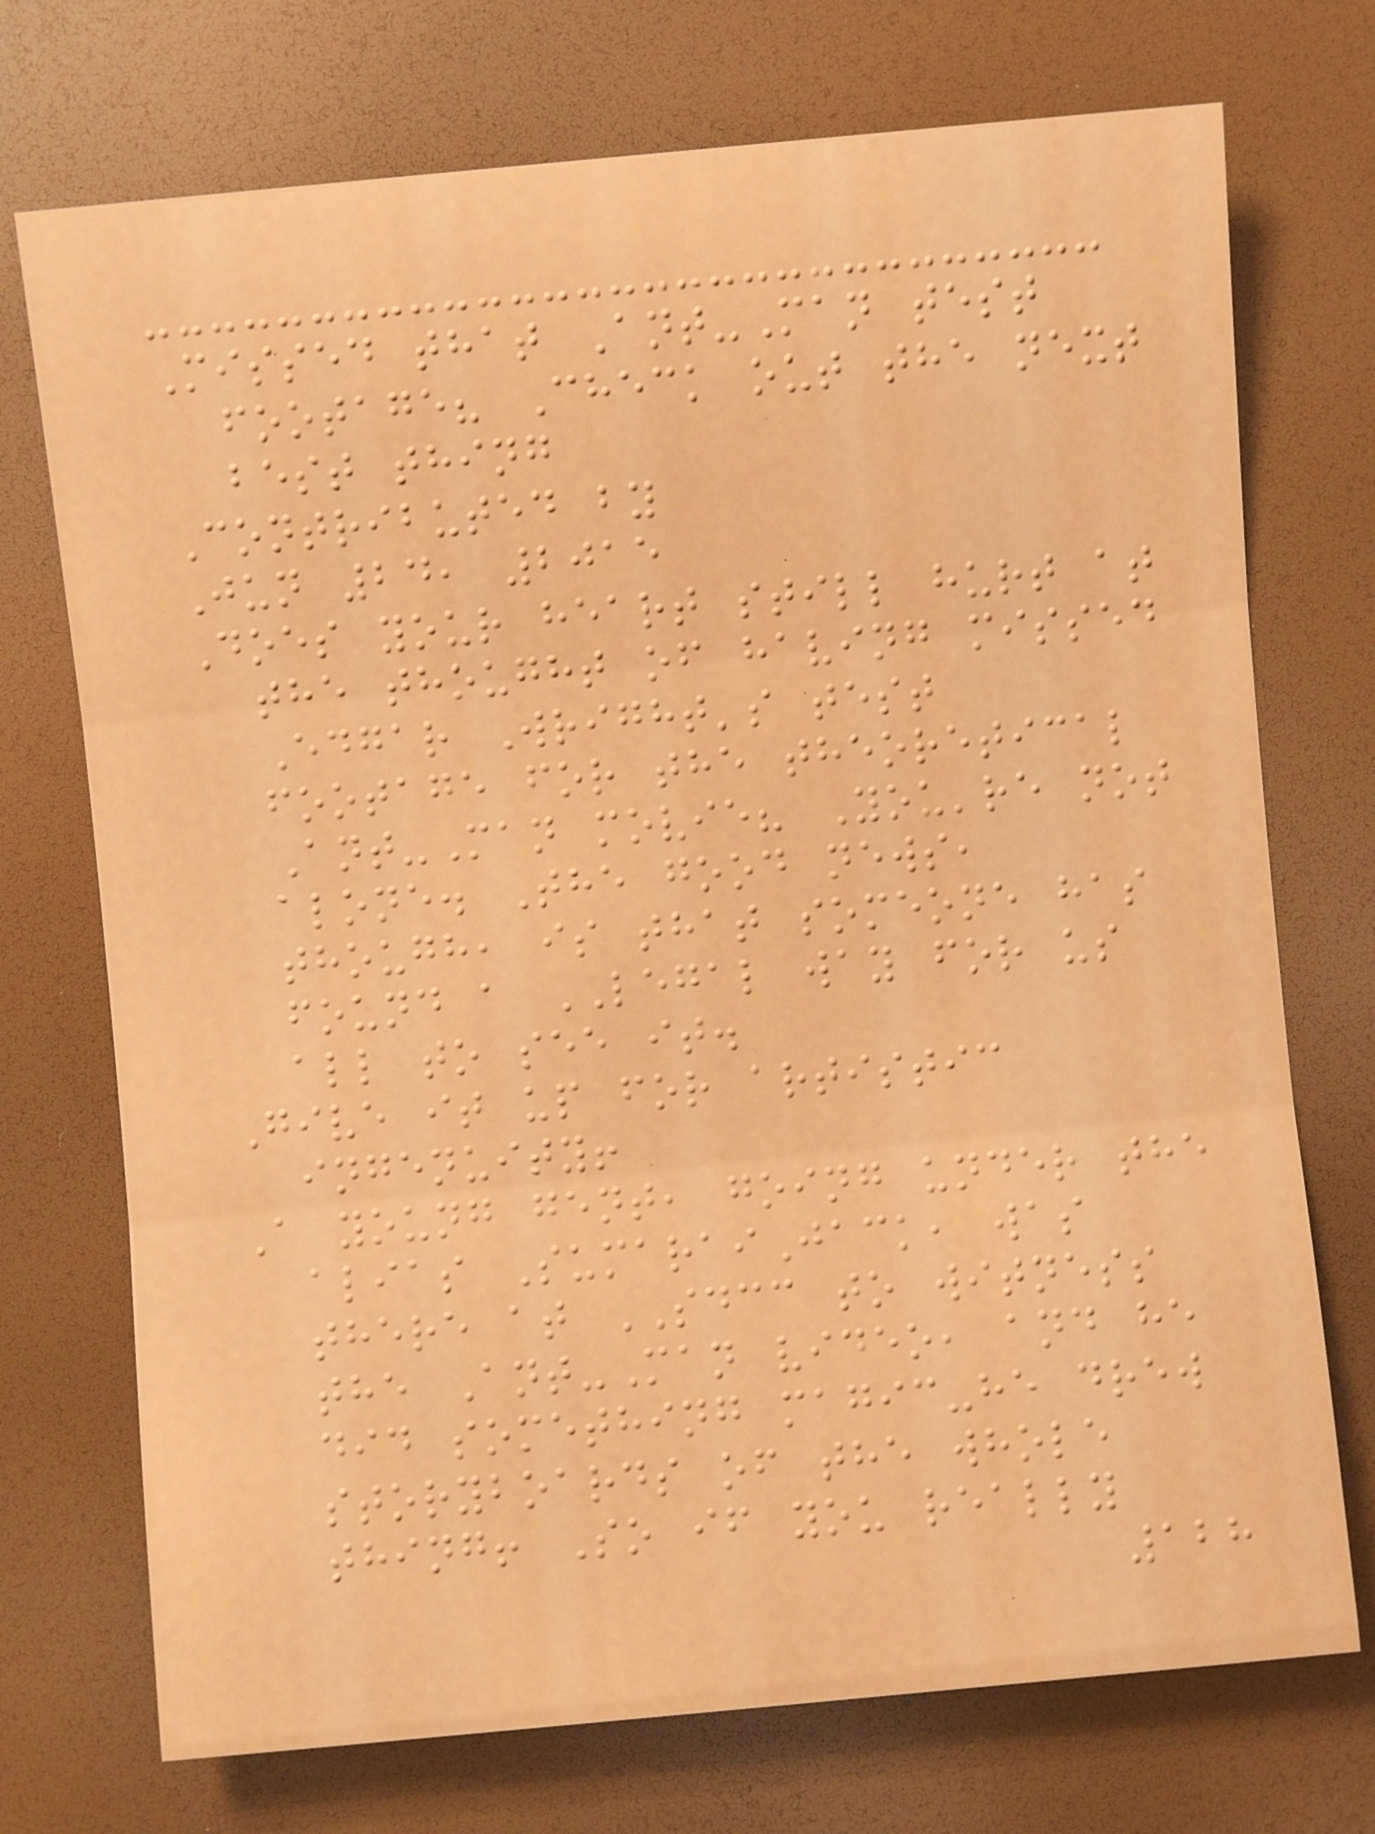Missed that Ant-Man test
footage? Check out the next
best thing
Contributed by
Jun 24, 2015
Does your heart still hurt at
the thought of having missed
Edgar Wright's test
footage for the theoretical
Ant-Man movie? You're not
alone. The good news,
though, is that someone has
found a LEGAL way for us
all to see it.
Give it up for artistic
ingenuity!
A young gent, going under the
alias SumaraiJack, was
there at SDCC to witness
the Ant-Man video, and he
did something magic-he drew
storyboards of the whole
thing! So if you really
128
